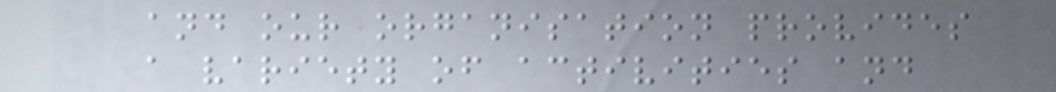and our organisation provides
a variety of activities and
